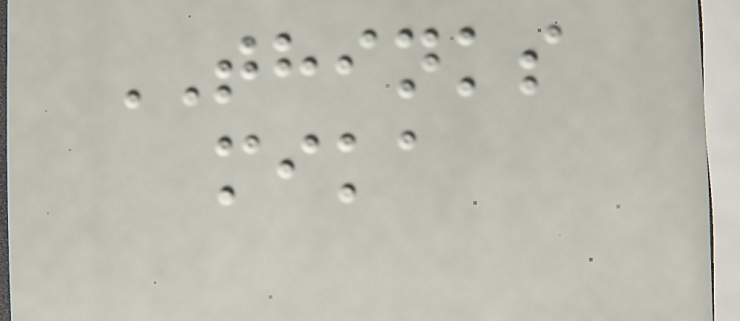THINKS
mika
